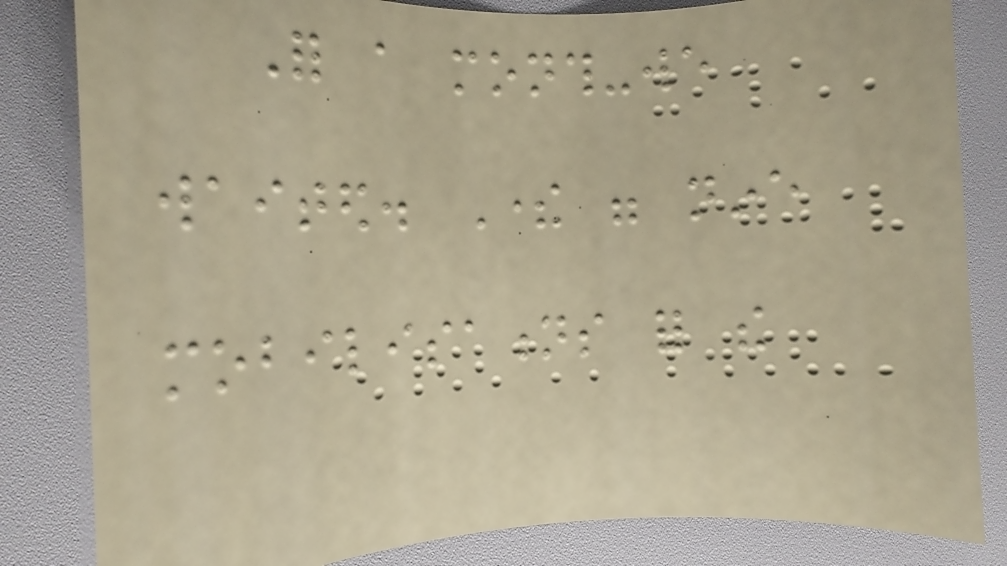For a month-we
waited. There were nine
mobilisations for the
